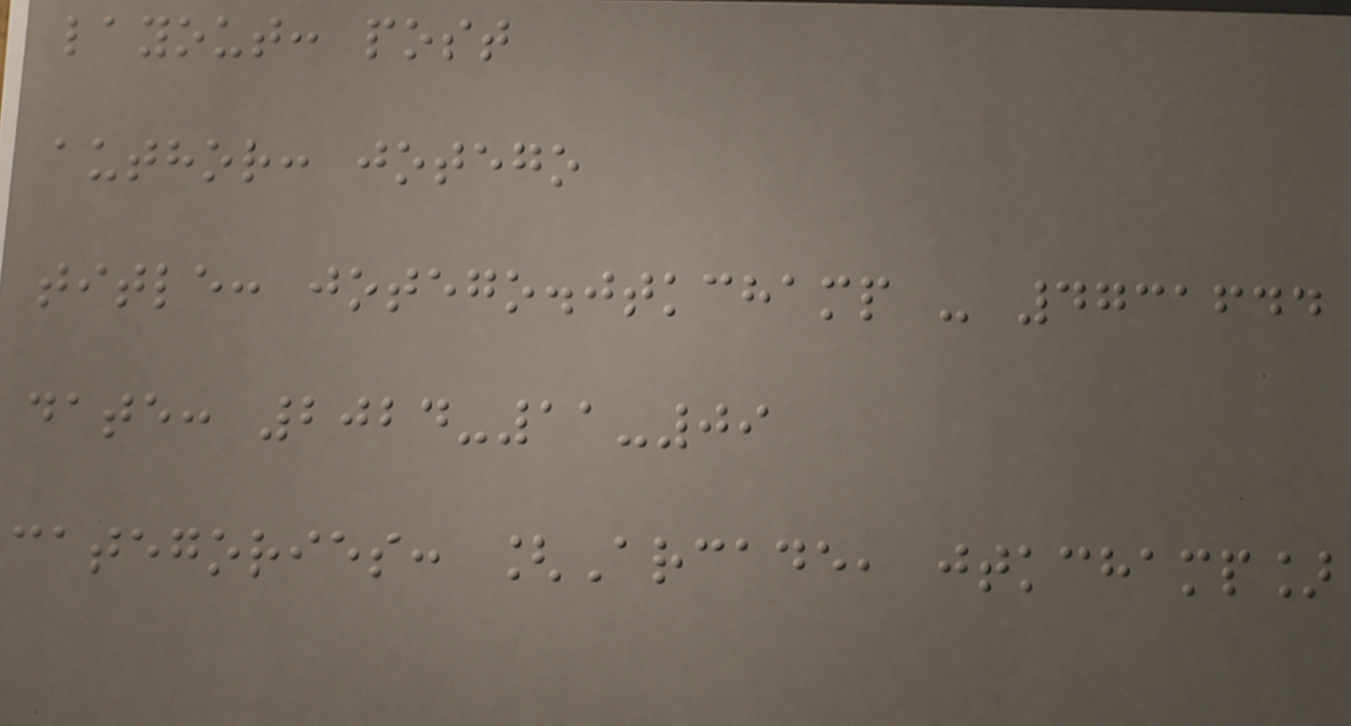layout: post
author: jotego
title: jotego.jtkchamp - 4731644
date: 2024-11-09
categories: [Arcade, jtkchamp]
